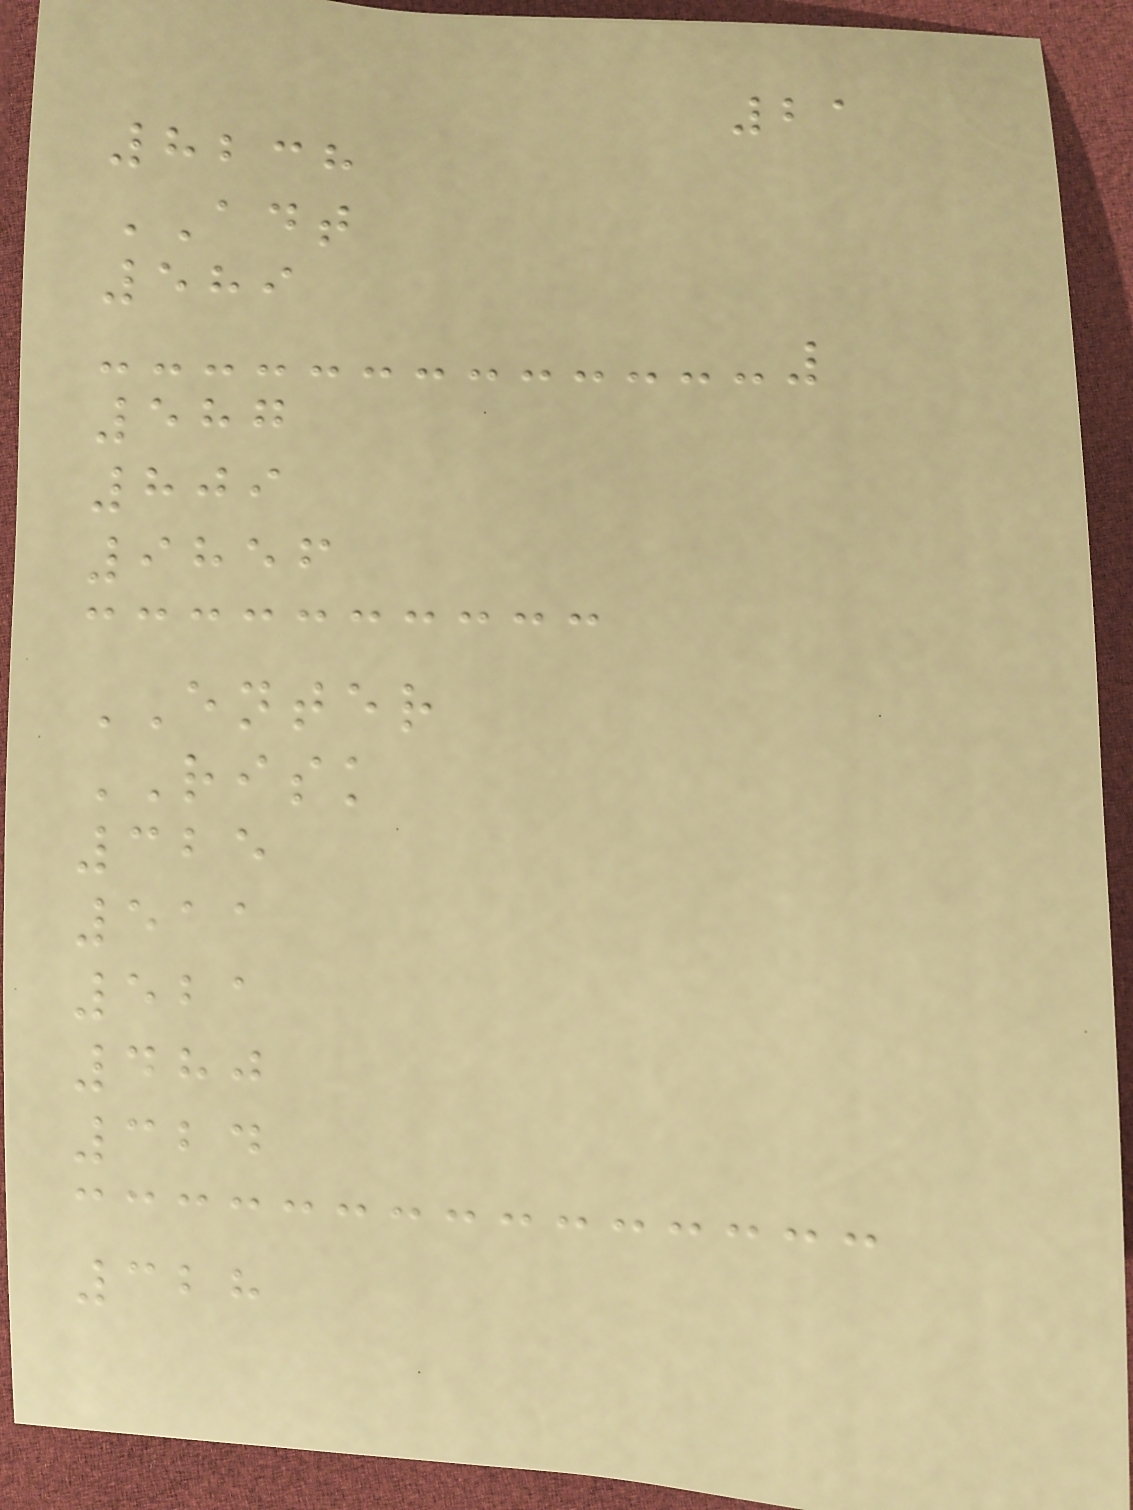21
8238
ADT
589
587
809
9856
ENTER
RISK
325
511
521
480
324
328
